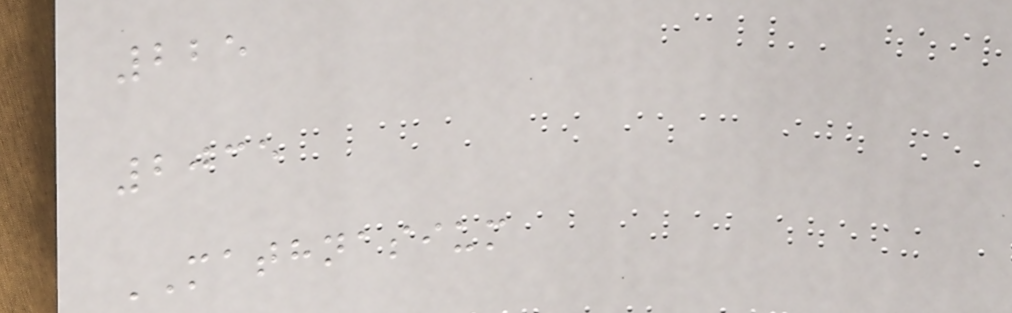225
2035
MATHNASIUM
